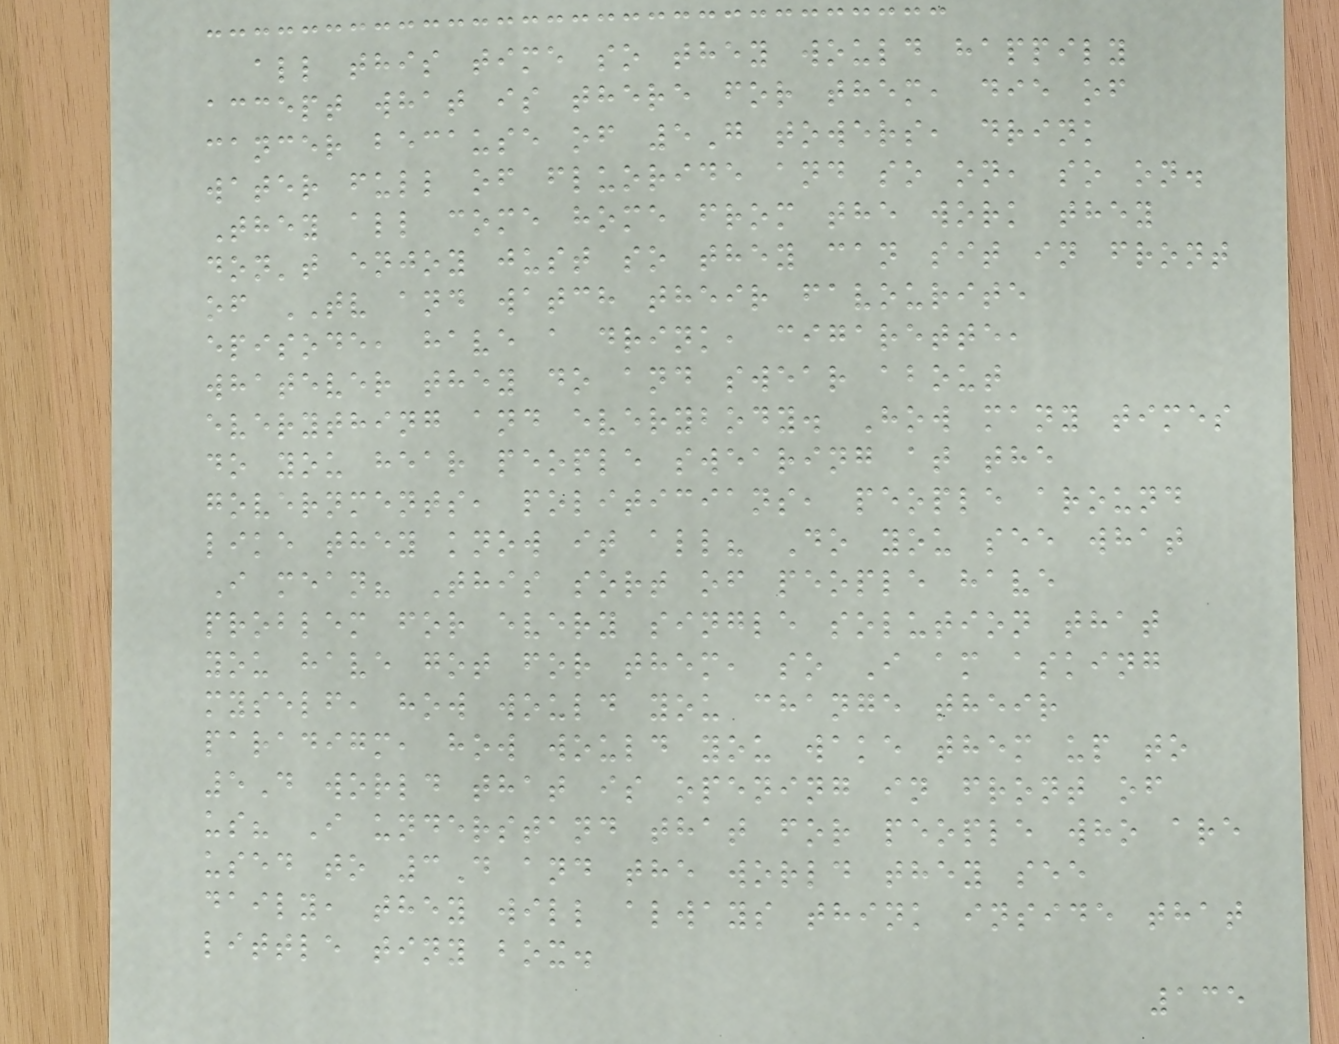all this time so they would happily
accept what is there for them, die of
cancer because of 5G towers, drink
water full of fluoride and so on, so on.
They all come home from the work they
don't enjoy just so they can sit in front
of TV and watch their favourite
episode, have a drink, cigarette,
whatever they do and swear about
everything and everybody. How many times
do you hear people swearing at the
governments, politicians, people around
like they know it all? Do you see what
I mean? This sort of people have
problem for every single solution that
you have got for them, so I am asking
myself, how would you change their
paradigm, how would you wake them up to
5D world that is opening in front of
us? I understand that for people who are
used to 3D and the world they see
daily, they will always think inside that
little tiny box.
135
